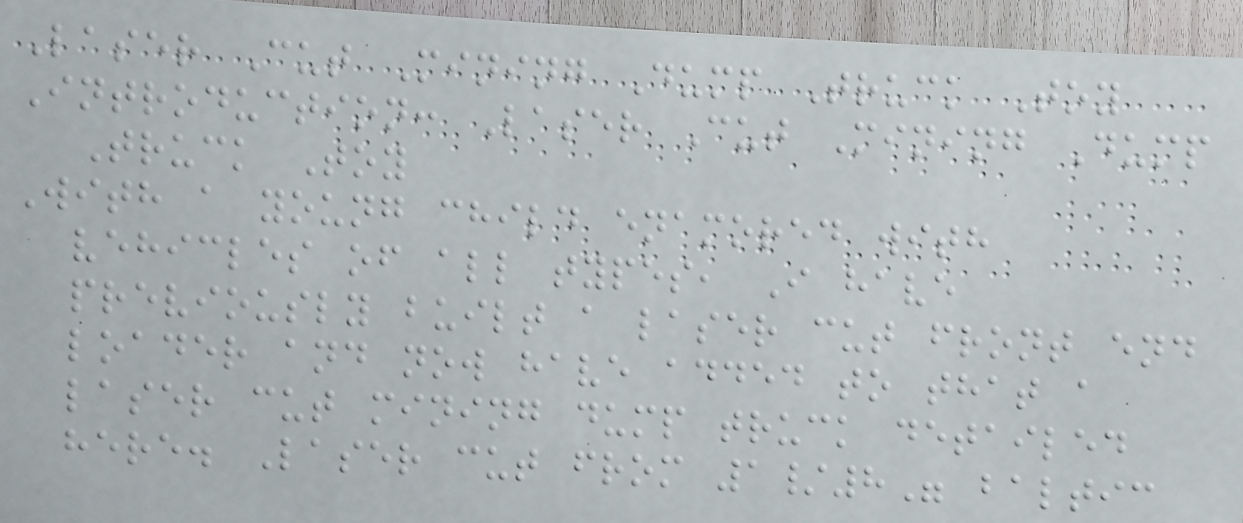Laser Cut Mining Dump Truck Toy
Introduction: Laser Cut Mining Dump
Truck Toy
With a young child enamored with
vehicles of all types, I have
previously built a laser cut front end
loader and now have added to that a
laser cut mining dump truck detailed
here. Laser cut from 1/8" baltic
